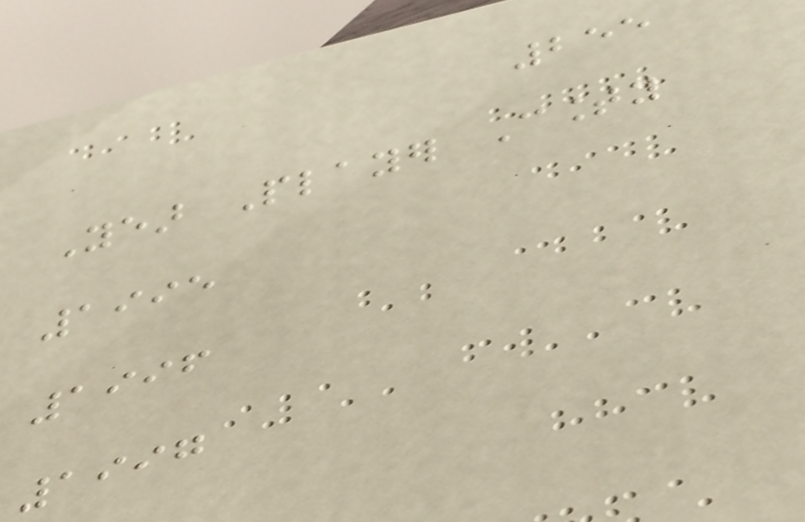255
Year Player County
1995
1996
1997
